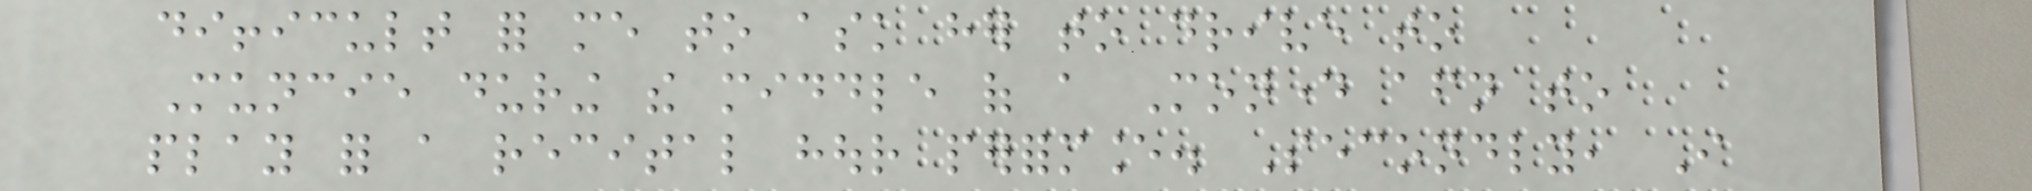difficult for me to ask her to drive to
Muncie during the middle of a Monday afternoon to
play for a recital hour performance. Secondly, I
